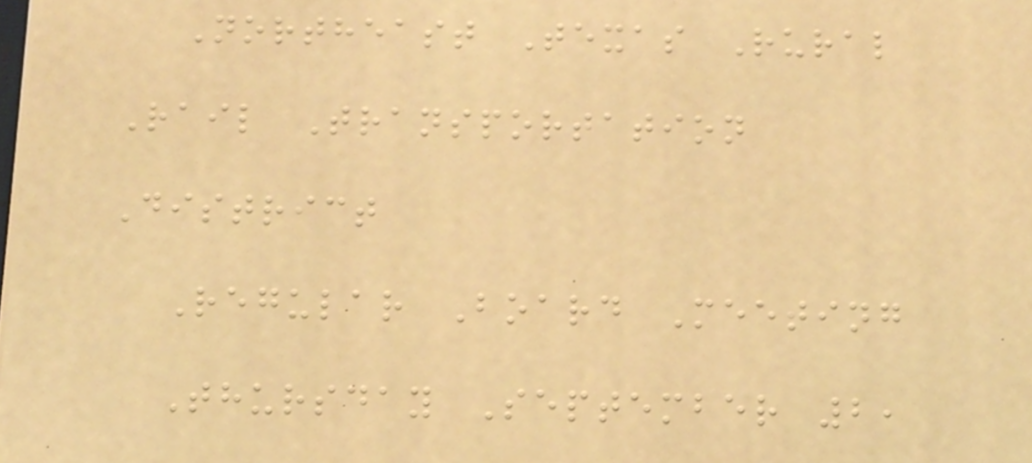Northeast Texas Rural
Rail Transportation
District
Regular Board Meeting
Thursday September 2,
